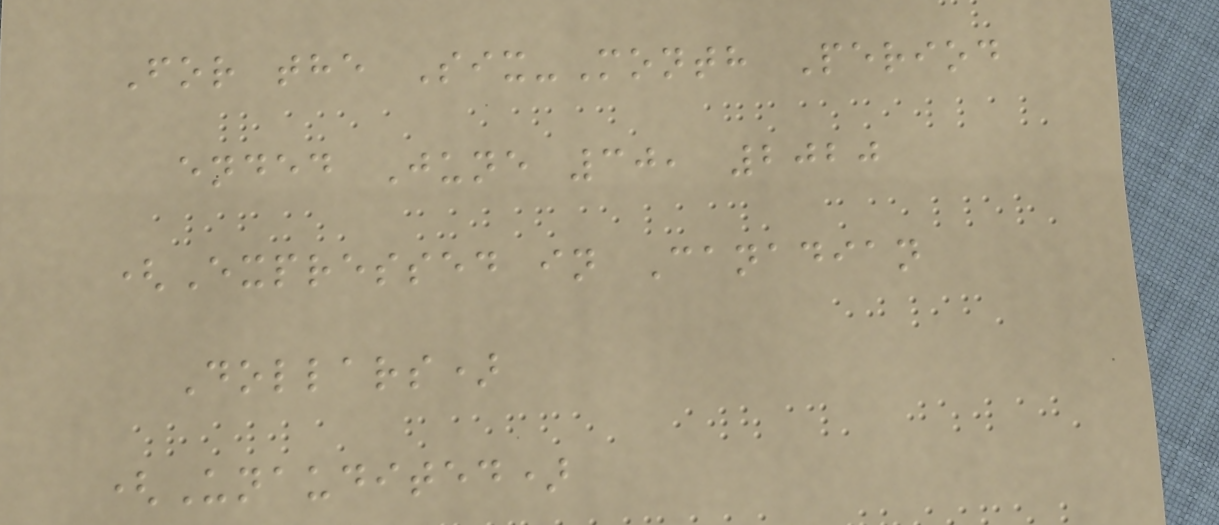For the Six-Month Period
ended June 30, 2020
(Expressed in Canadian
Dollars)
(Unaudited)
